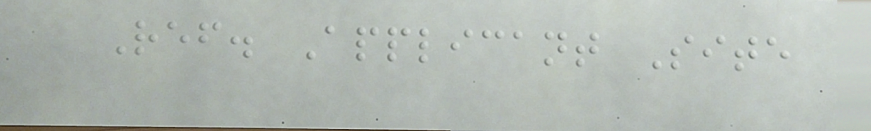Ref. Applicant Site
